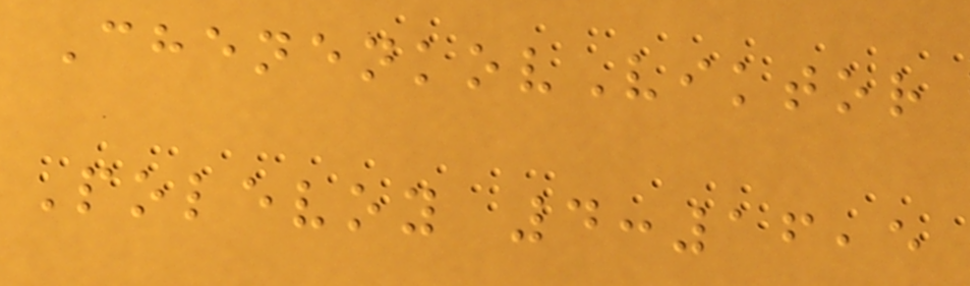ChenenkovViktor
Polevoy 4:16,5
